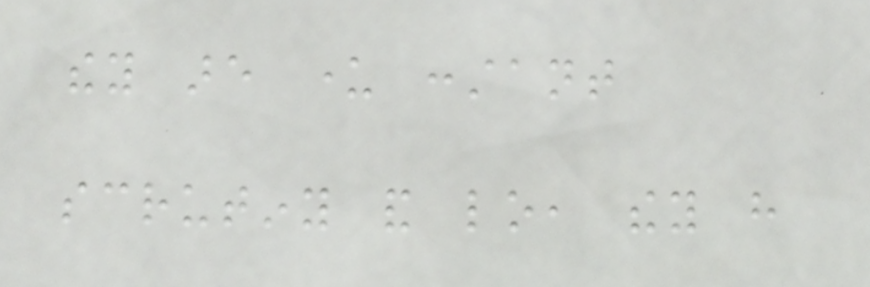they are under constant
scrutiny and lo, they have
